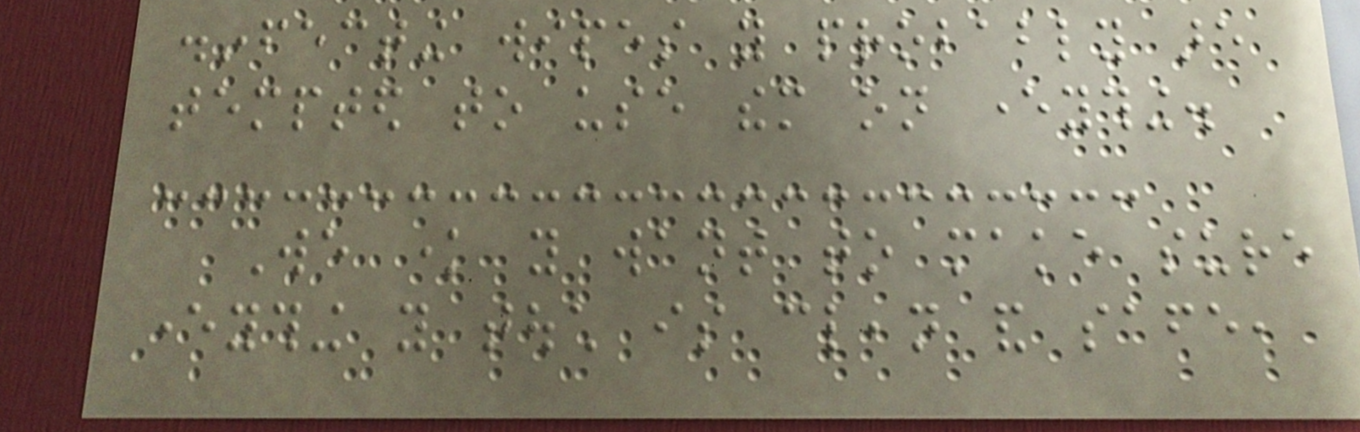disinfecting wipes you probably are
tempted to use them on everything.
We know you want to make sure
everything you touch is clean and safe,
